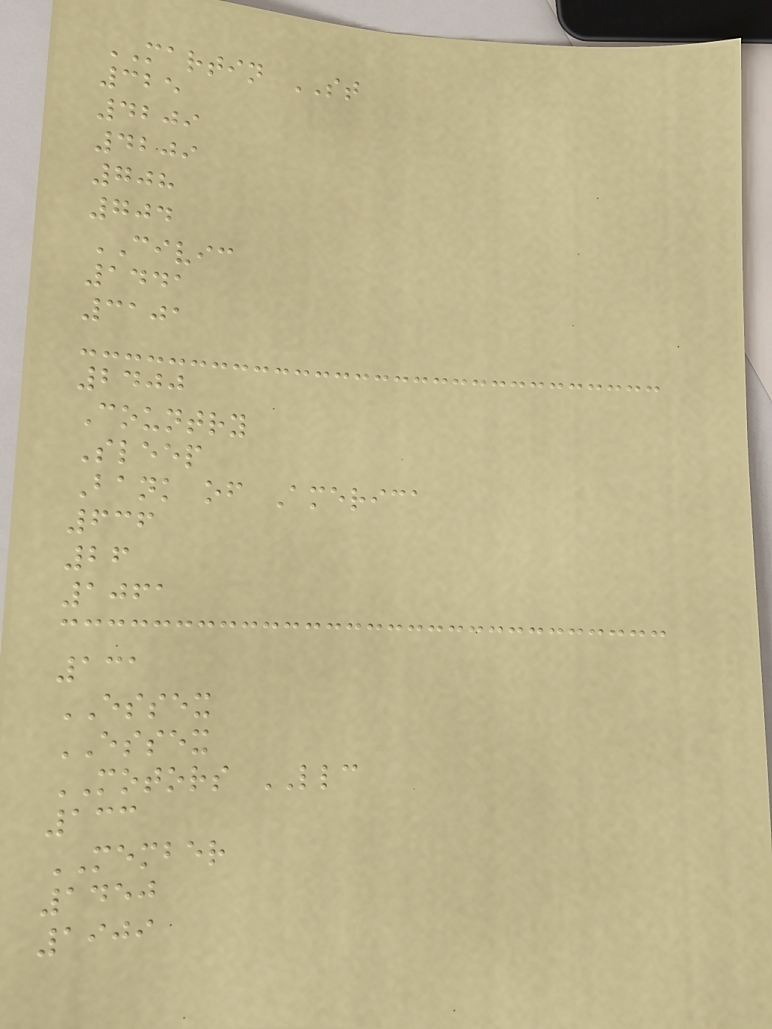MARTIN ST
325
4209
4209
708
704
CIVIC
1441
3101
2400
Country
Sleep
Bank of America
636
26
1061
131
ESSEX
ESSEX
MOTORS LLC
133
MEMBER
1450
1909
